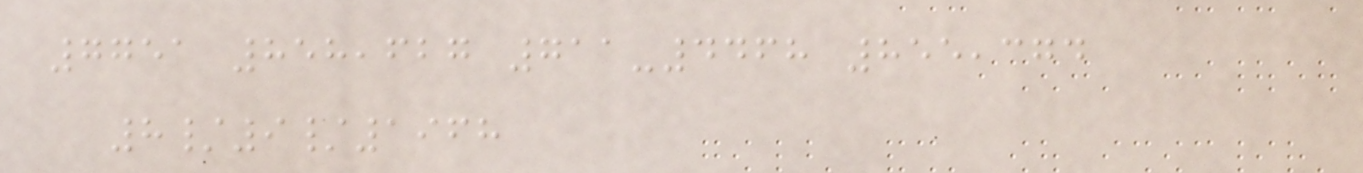7751 858,627 711-4468 855,374
8/9/1968
